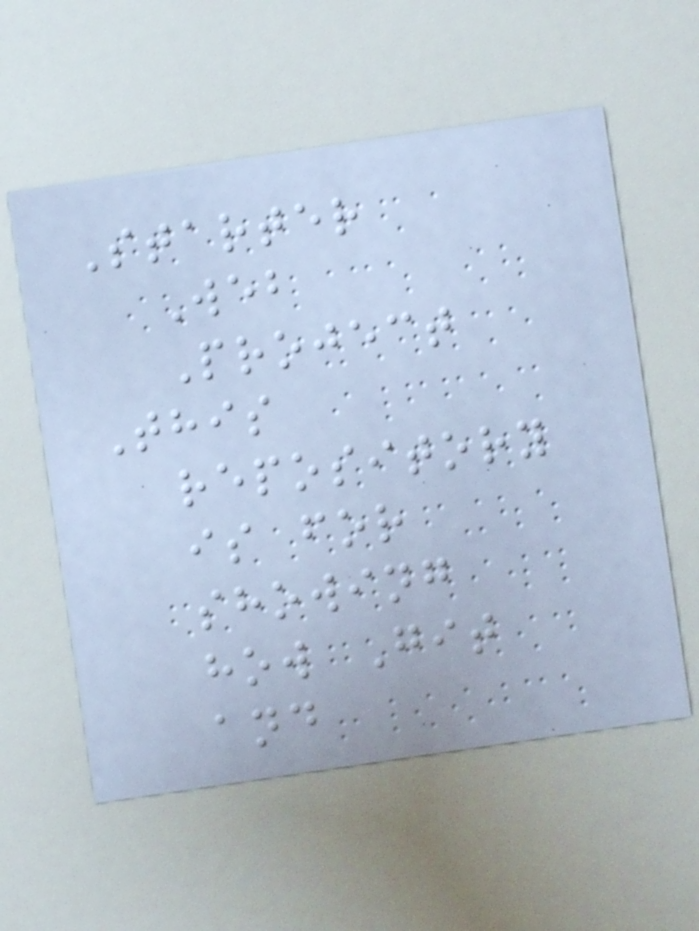Starter
Web
Project
This
repository
is for
showing
how Git
and
